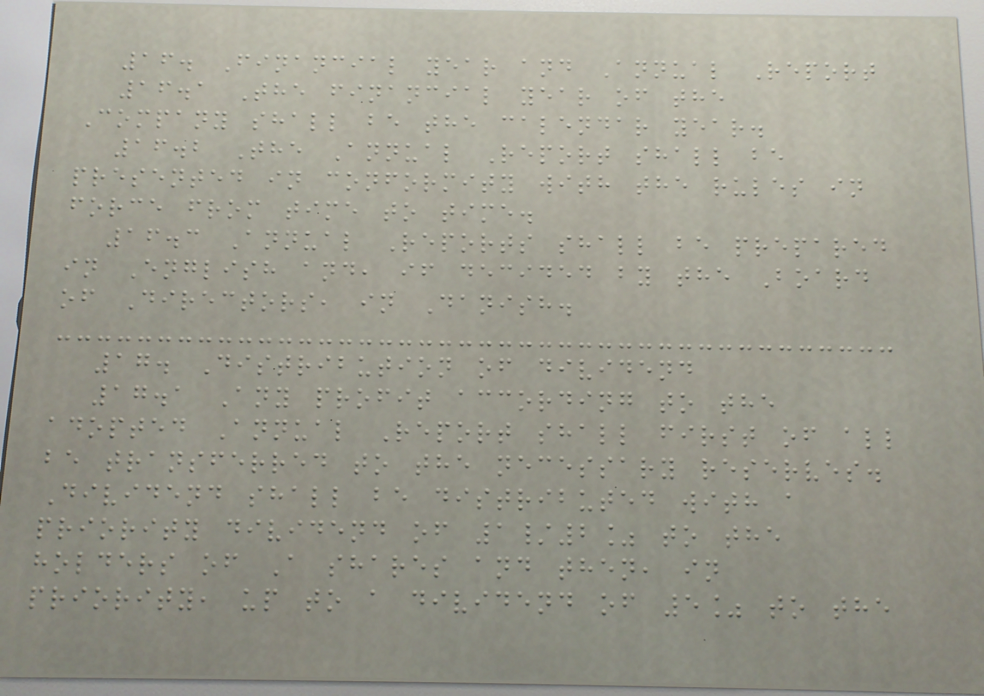16. Financial year and Annual Report
16.1 The financial year of the
Company shall be the calendar year.
16.2 The Annual Report shall be
presented in conformity with the rules in
force from time to time.
16.3 Annual Reports shall be prepared
in English and, if decided by the Board
of Directors, in Danish.
17. Distribution of dividend
17.1 Any profit according to the
adopted Annual Report shall first of all
be transferred to the necessary reserves.
Dividend shall be distributed with a
priority dividend of 1/2% to the
holders of A shares and then, in
priority, up to a dividend of 5% to the
